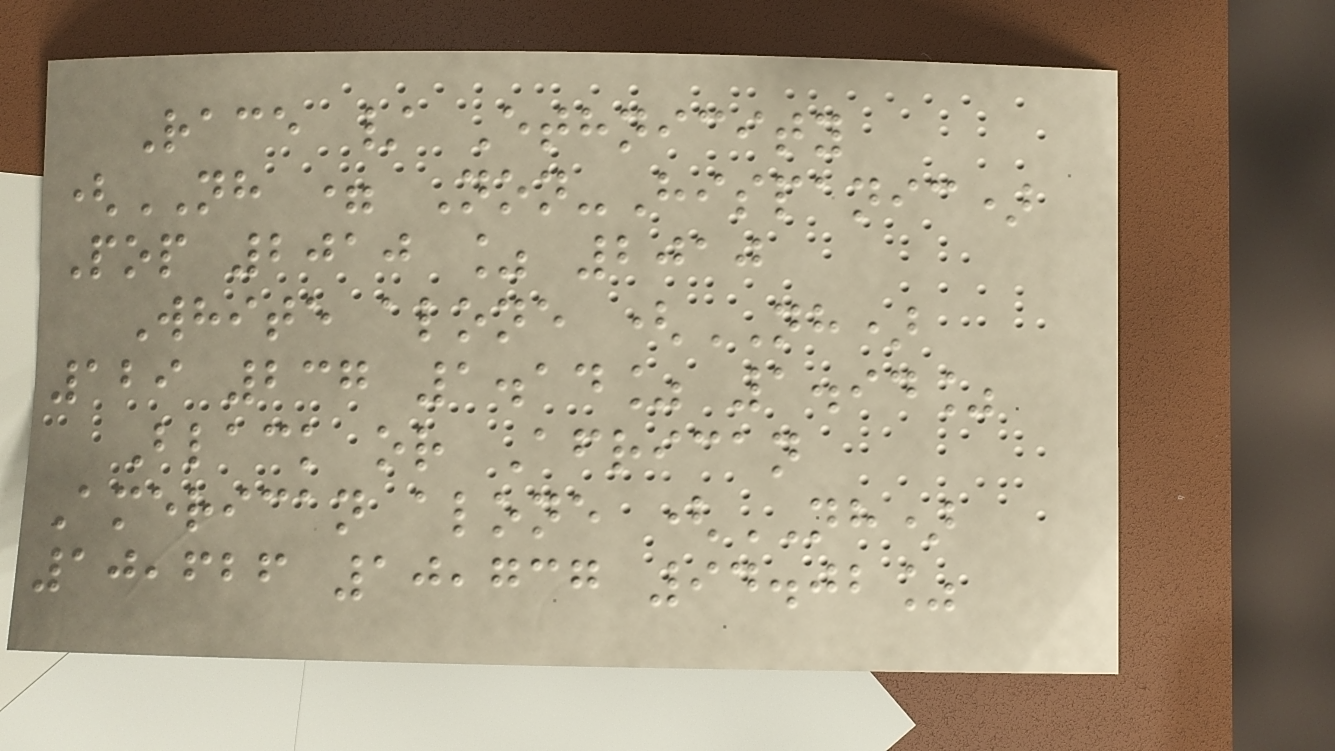Race / Ethnicity
(NH = Non-Hispanic)
Pop 2010 % 2010
White alone (NH)
129 237 1.14% 1.94%
Black or African
American alone (NH)
10,626 10,737 94.02%
